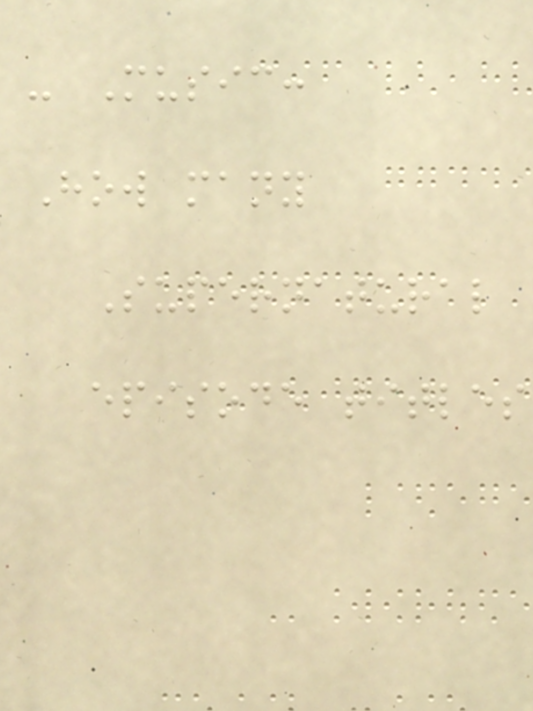- Music:
How many
Supernatural
episode titles
